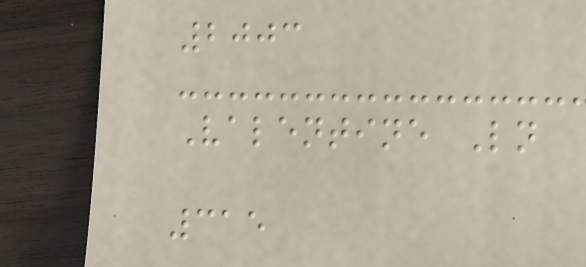2003
Valentine Ln
315
